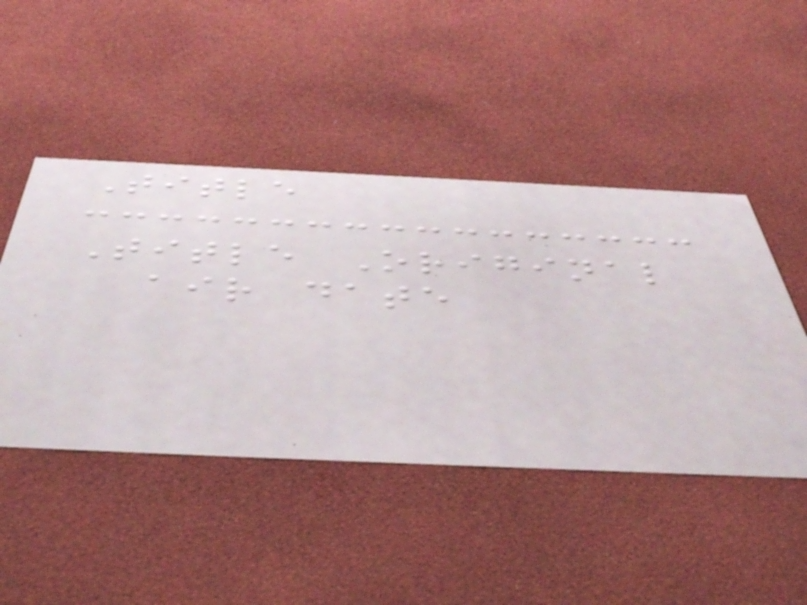Title
Title Original
air date
